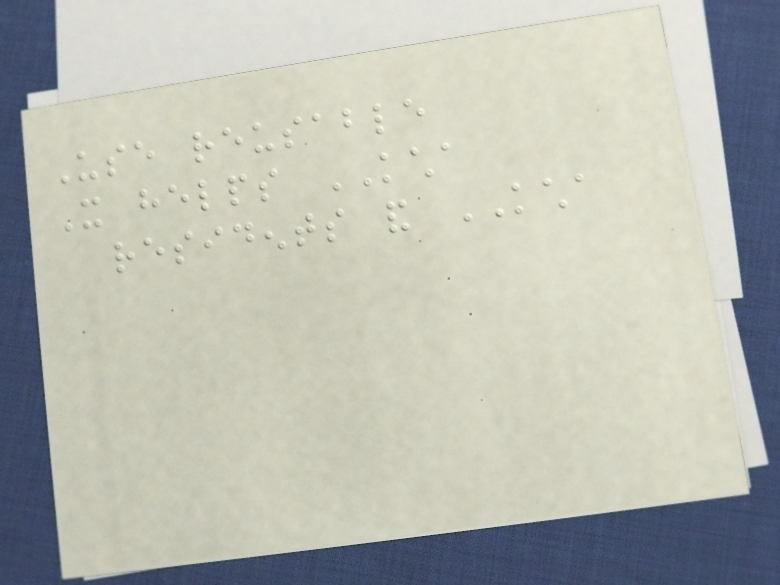Use reusable
It helps KCHA
residents and KCHA
